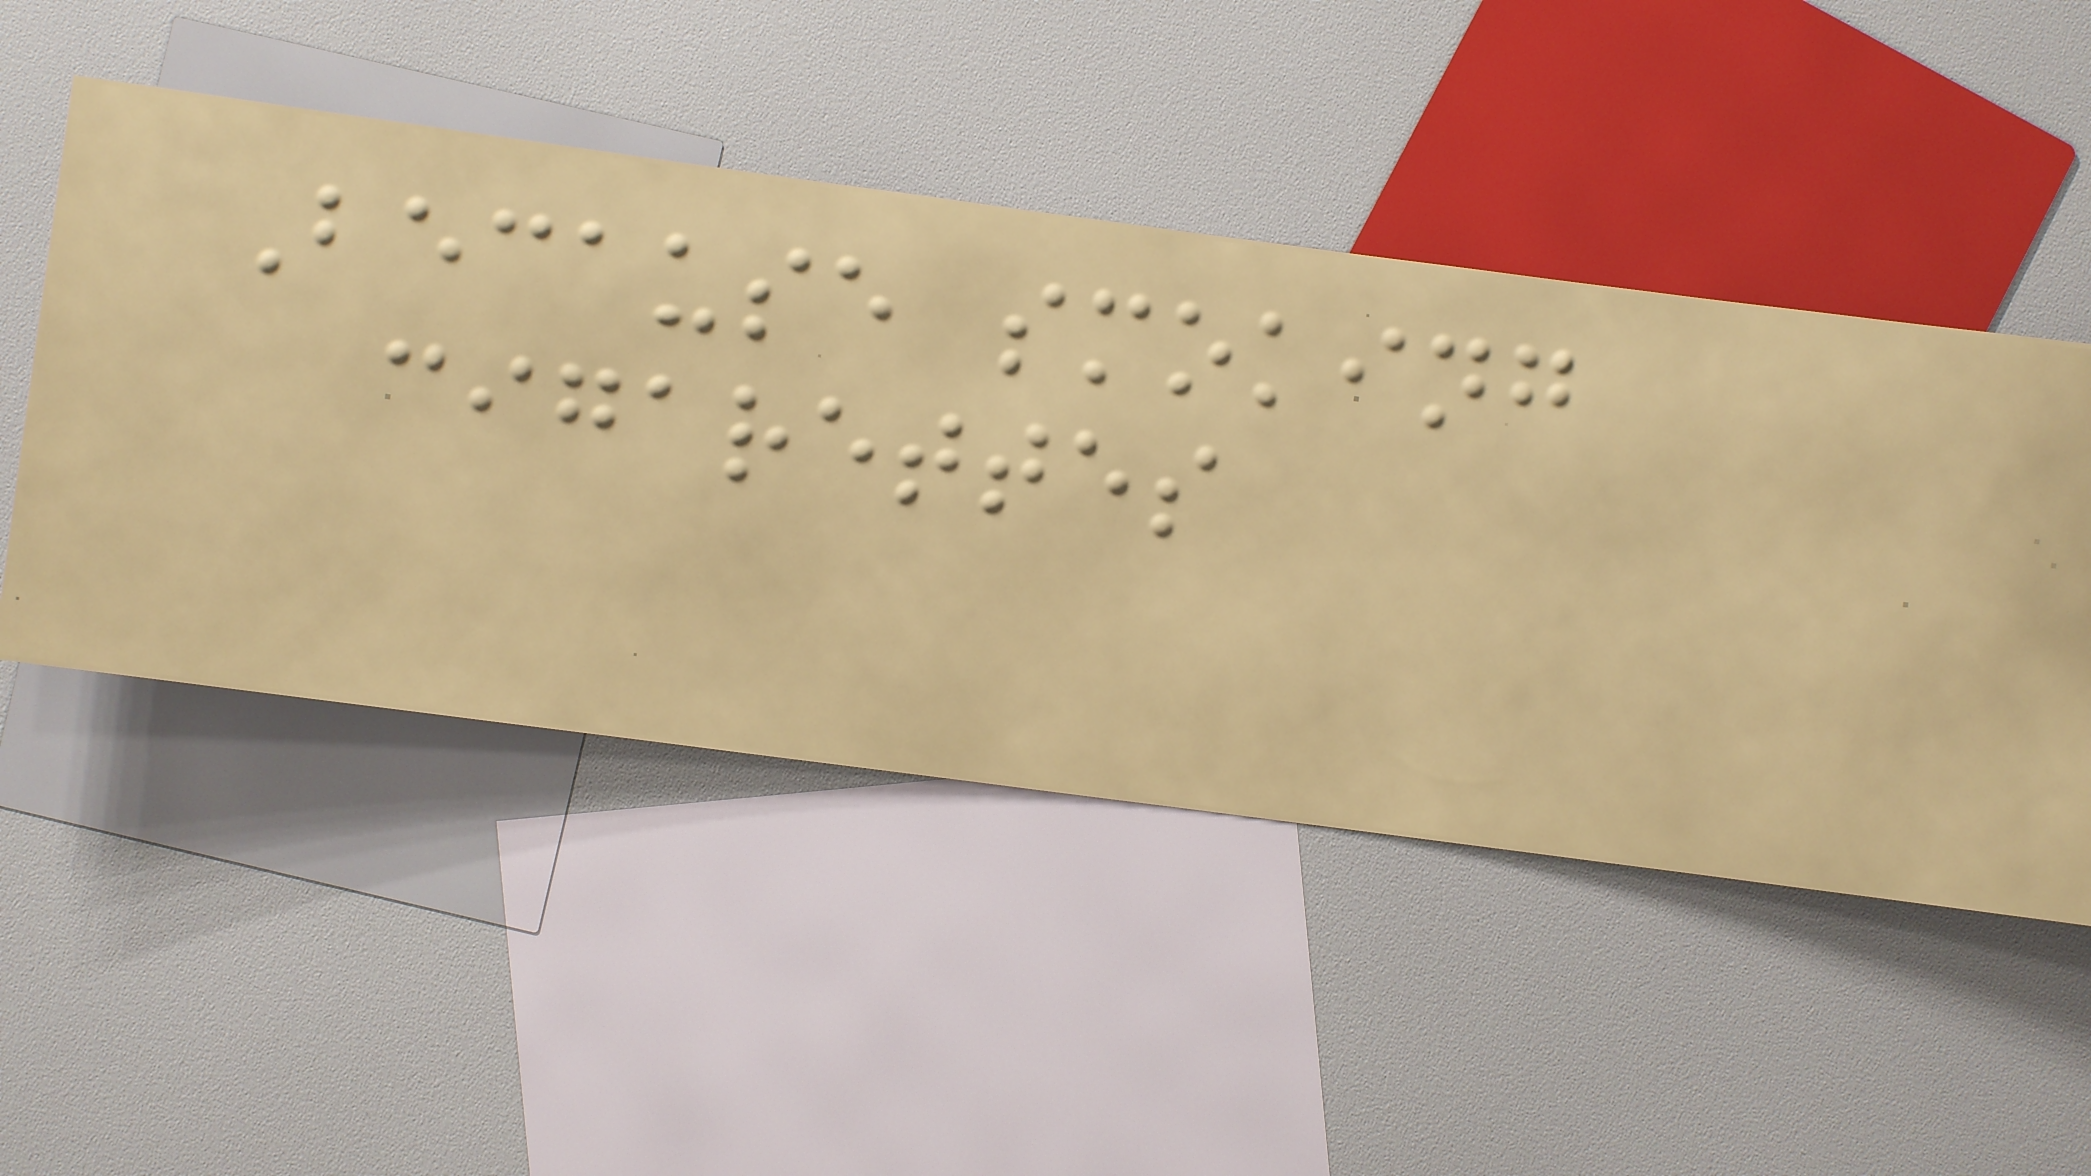Because smoking
cigarettes
